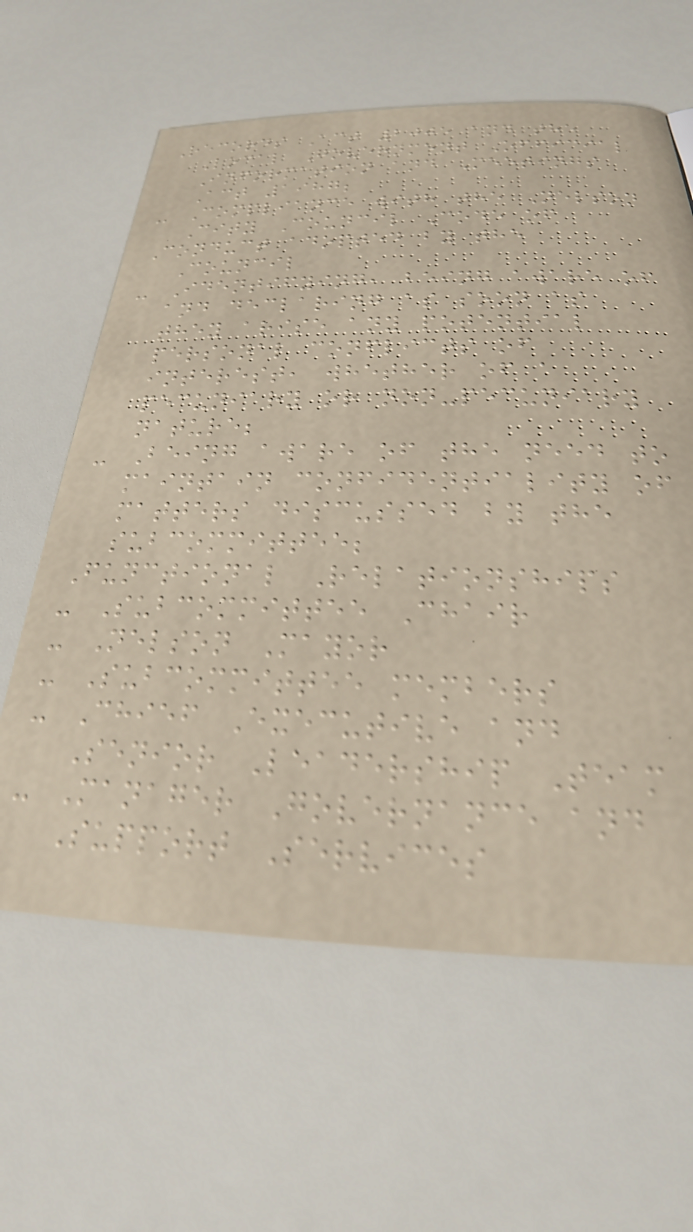Records Act 2005 and the
Local Government Official
Information and Meetings
Act 1987;
- Compliance with the Nelson
City Council Code of
Conduct adopted by the
Council
- Identifying, being aware of
and declaring as soon as
they arise any potential
personal conflicts of
interest, whether of a
pecuniary or non-pecuniary
nature;
- Being aware of the need to
maintain confidentiality of
matters discussed by the
subcommittee;
Functional Relationships
- Subcommittee Chair
- Nelson Mayor
- Subcommittee members
- Chief Executive and
Senior Leadership Team
- Manager Governance and
Support Services
